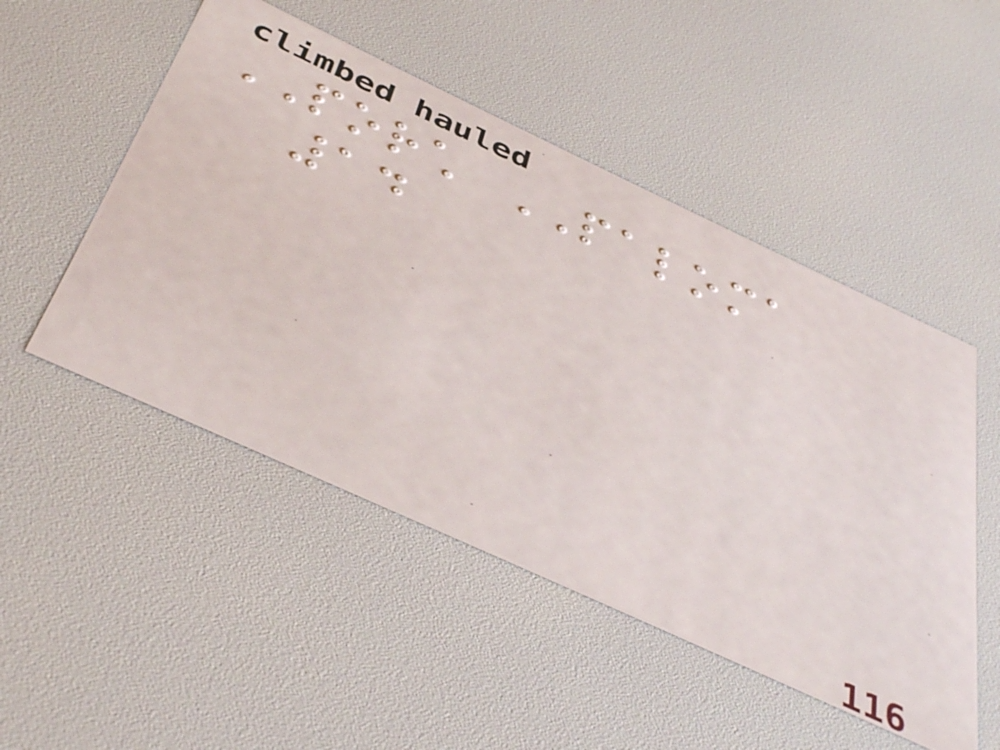PORCH PALOMA
14
